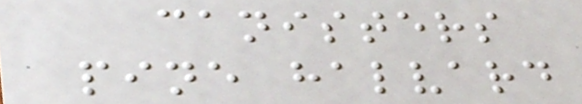canisters
pine halvard
